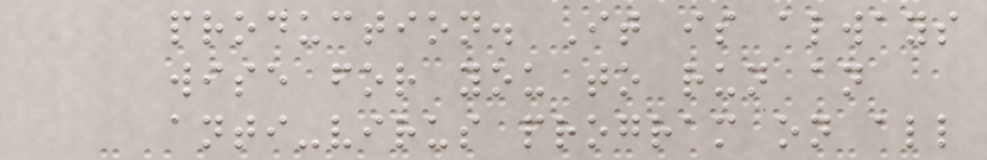production. It is always
wise for you to run an
anti-virus program on all
